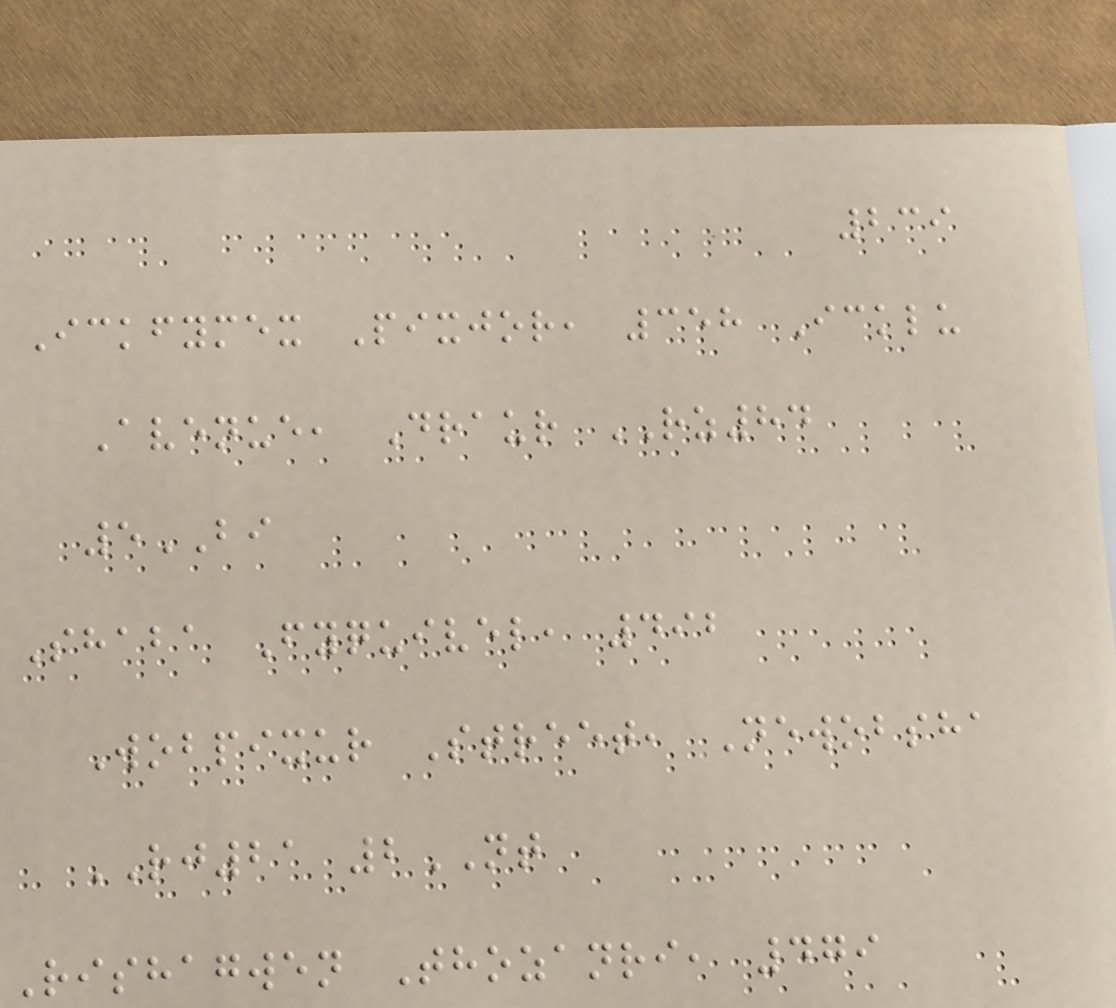239
Ickfymex Pixjor, 358 Icklu
Avenue, Draur RZ84
5BI
Shaba Fyquivel, 492
Wobpixur Street, Newobsha
RJ21 2NT
Rishagwen Thozanri, 479
